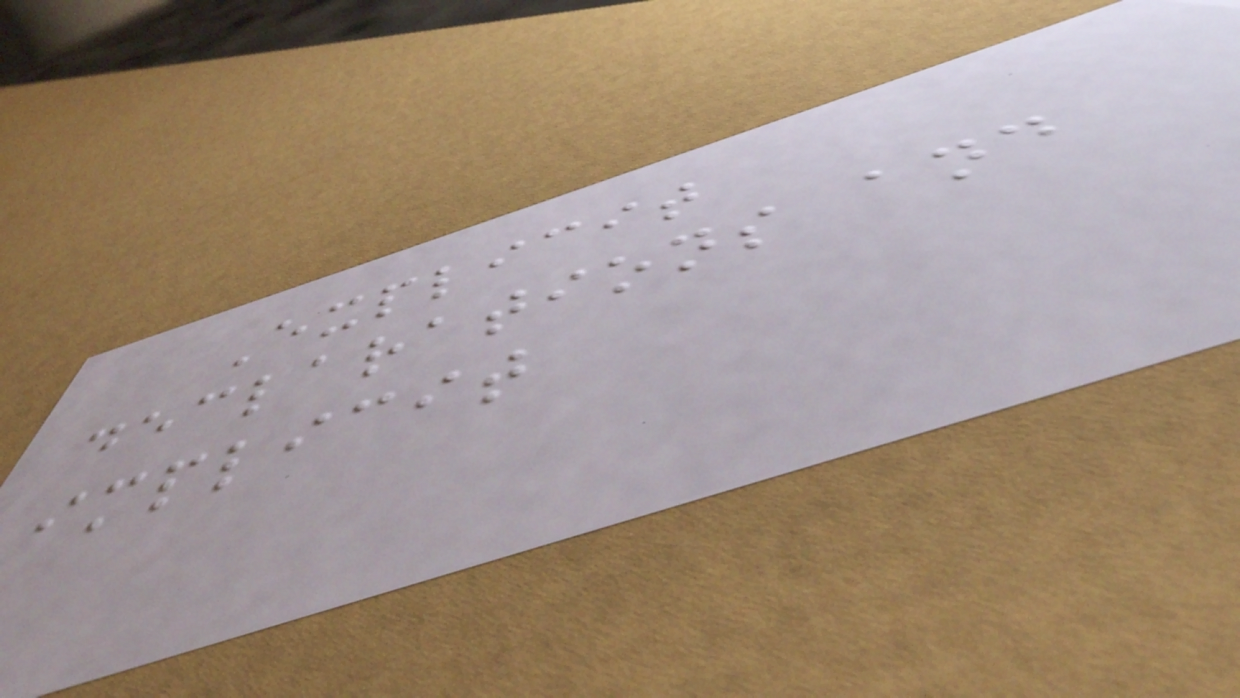Explicit
declarations and
implicit
